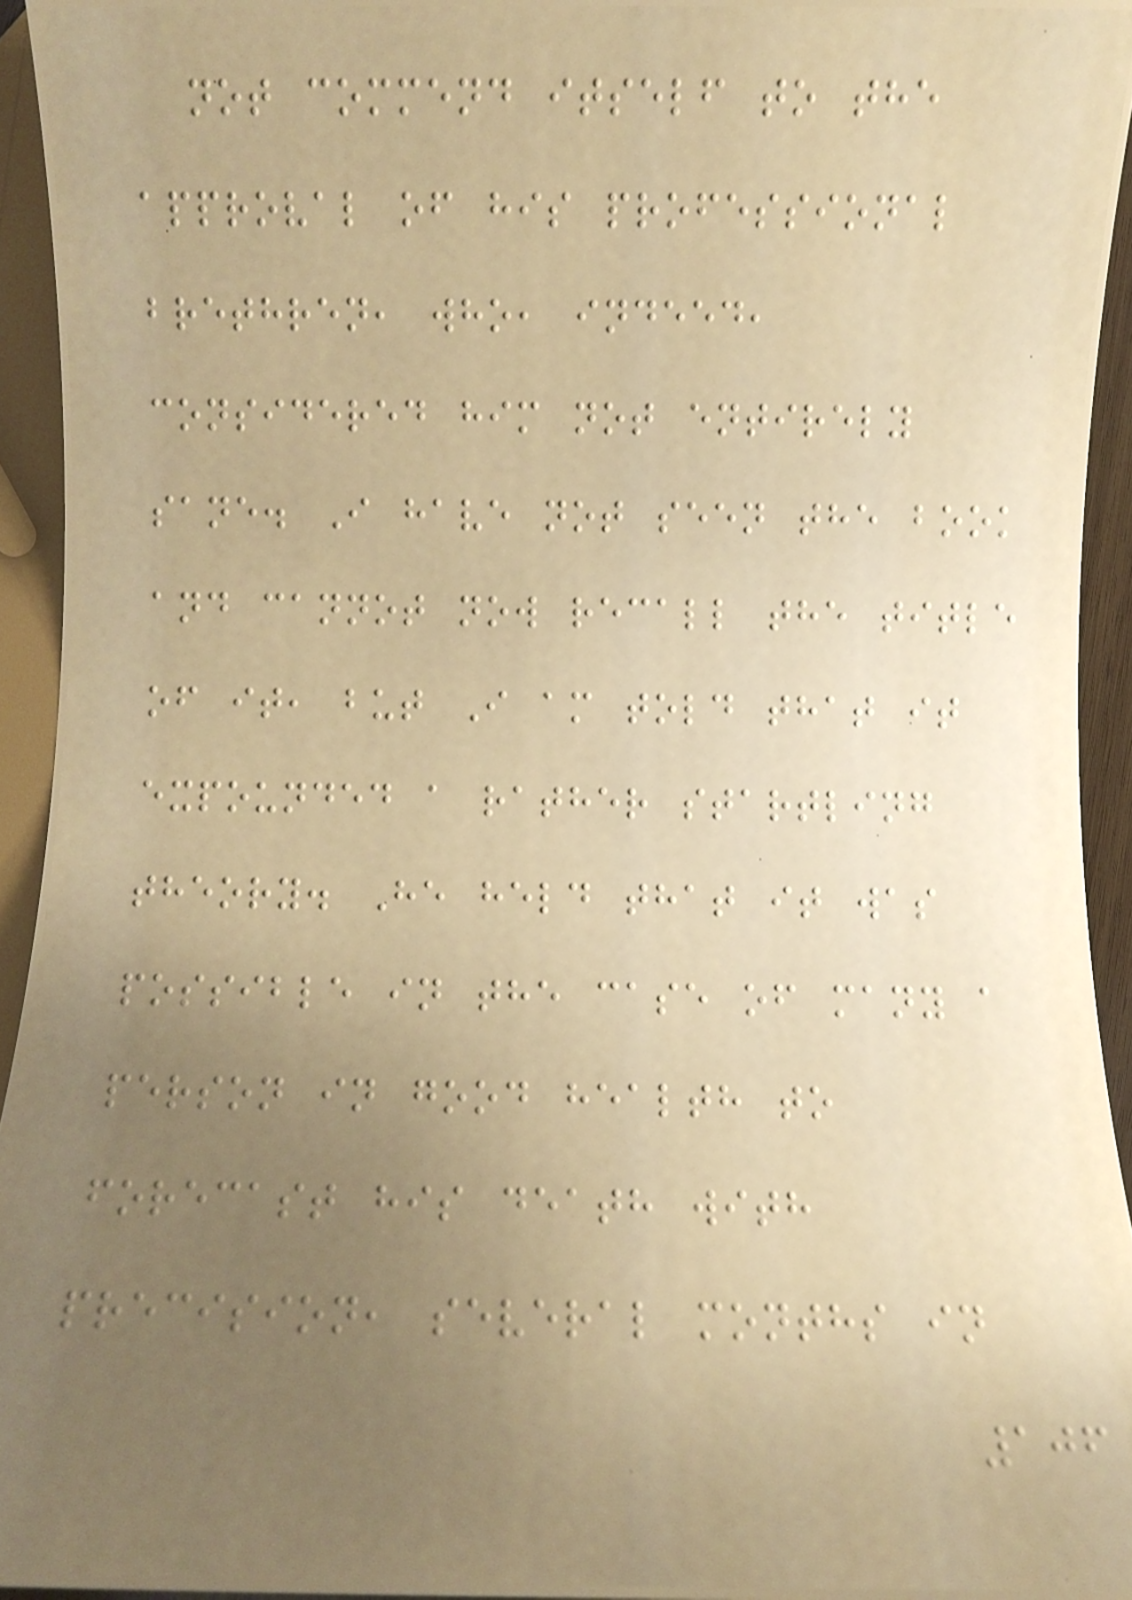not commend itself to the
approval of his professional
brethren, who, indeed,
considered him not entirely
sane. I have not seen the book
and cannot now recall the title
of it, but I am told that it
expounded a rather startling
theory. He held that it was
possible in the case of many a
person in good health to
forecast his death with
precision, several months in
106
